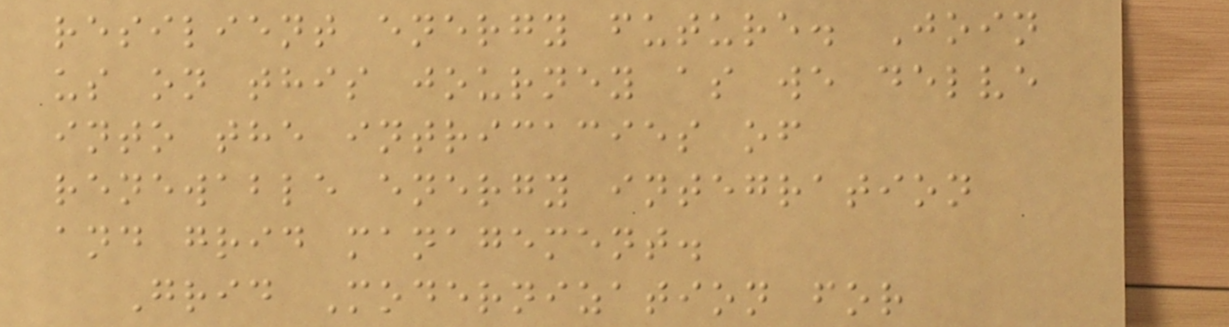resilient energy future. Join
us on this journey as we delve
into the intricacies of
renewable energy integration
and grid management.
Grid Modernization for
